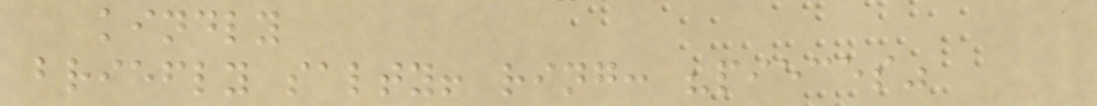kindly
briefly salty! ring: "pieces"
